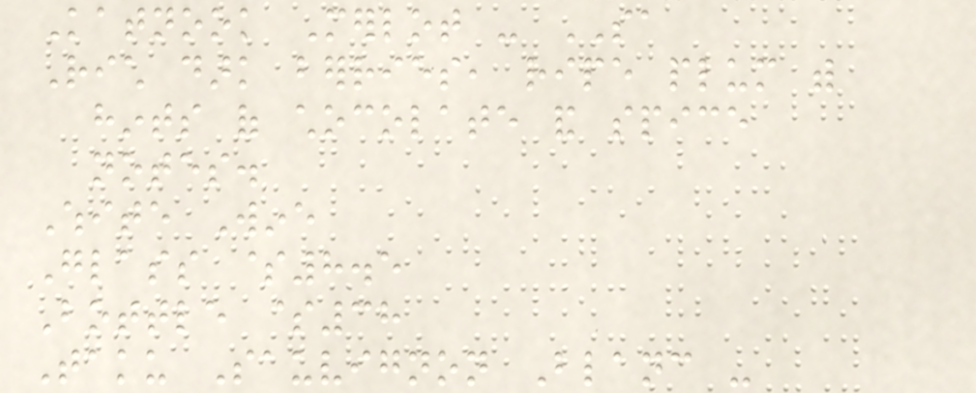Katnook Merlot - SA
Rich dark berries, ripe plum with
hints of chocolate and spice
notes.
White Wine
Glass $8.5
Bottle $38
Taku Sauvignon Blanc -
